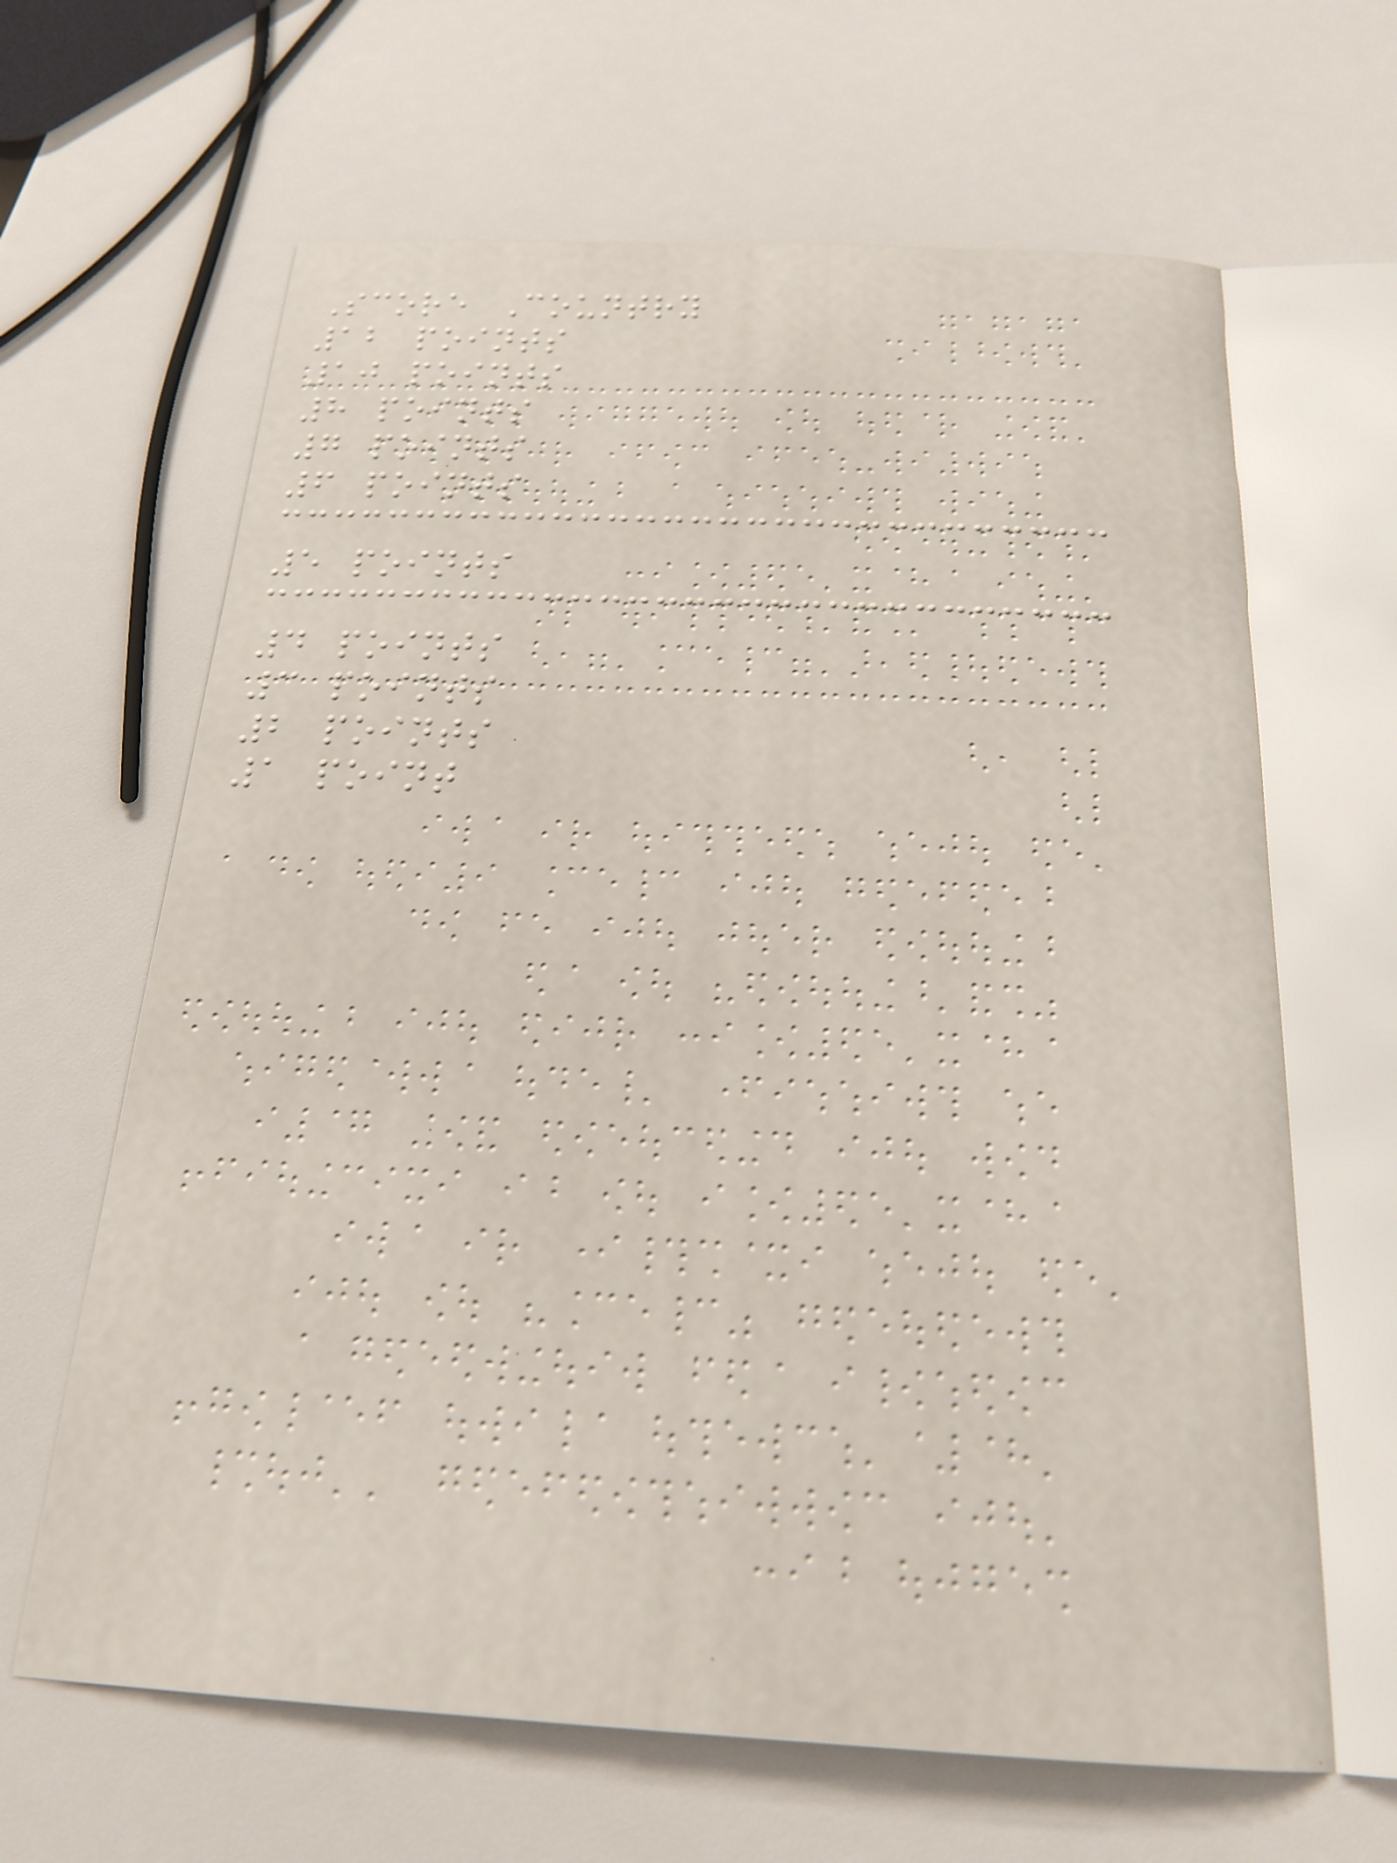Score Country
12 points
10 points
8 points
7 points
6 points
5 points
4 points
3 points
2 points
1 point
